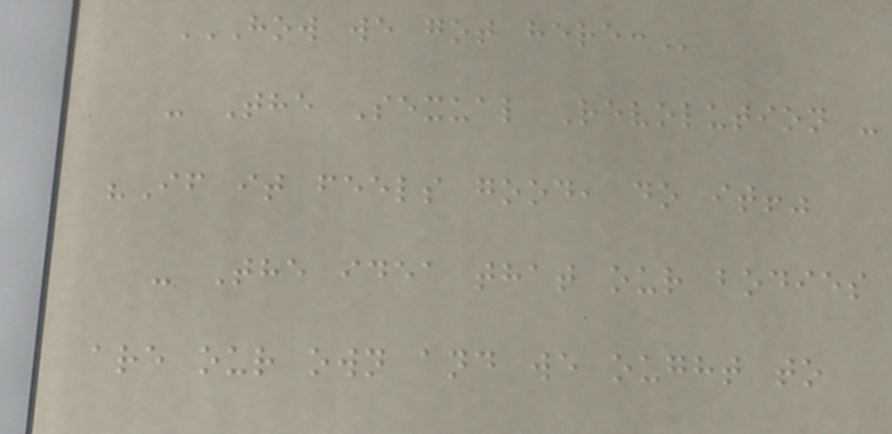HOW WE GOT HERE:
- The Sexual Revolution -
"If it feels good, do it!"
- The idea that our bodies
are our own and we ought to
